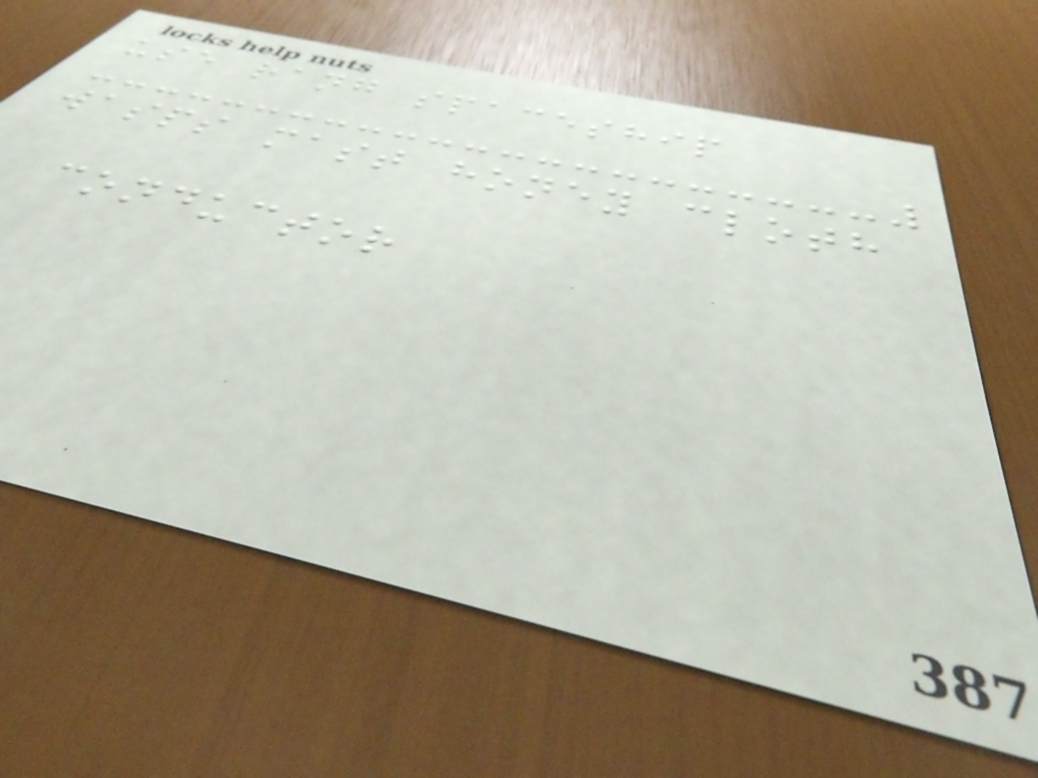use rang spaceship
wasps mast honey cloth
conductor
